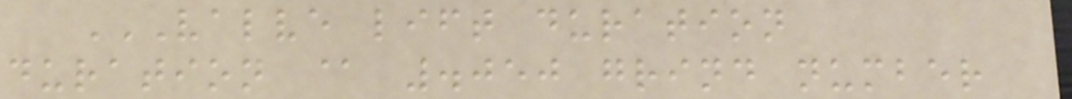VALVE LIFT DURATION
DURATION @ .050 GRIND NUMBER
